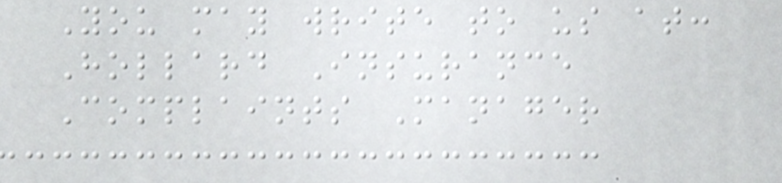You may write to us at:
Hollard Insurance
Complaints Manager
